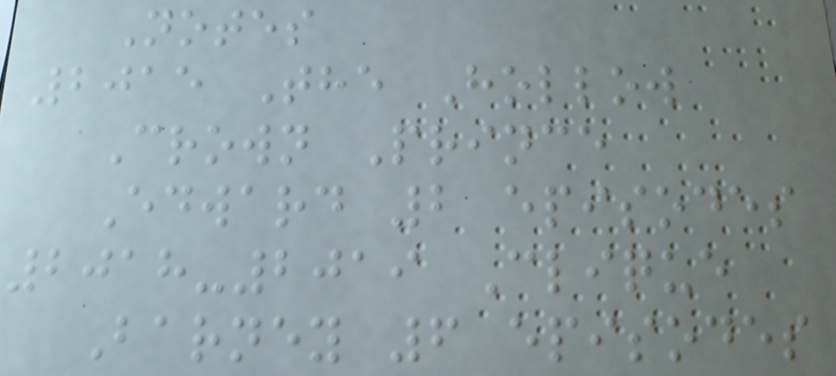Notes
2015 The Hollow
Crown Prince
Edward 2 episodes
2018-2019 Clique
Barney 6 episodes
